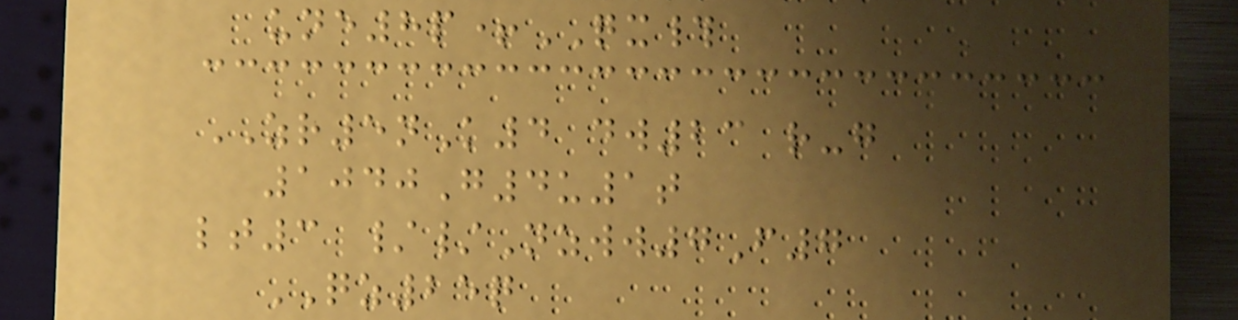une8p+QX#
ZR5nK4 dw23 r-g
1040G4u1t
lt3 //Nzww7F7
QZ25q
